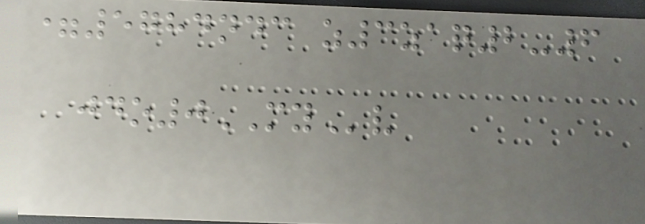=5784ndc z3zaq2-6
jdo0MYv
